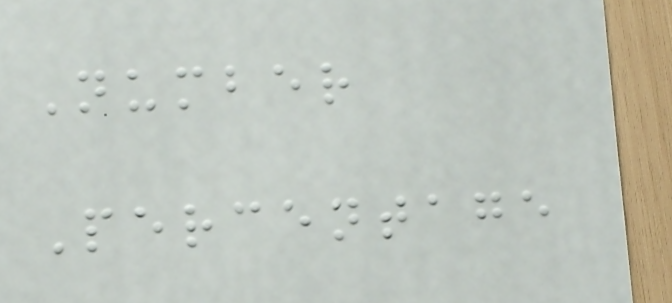Number
Percentage
